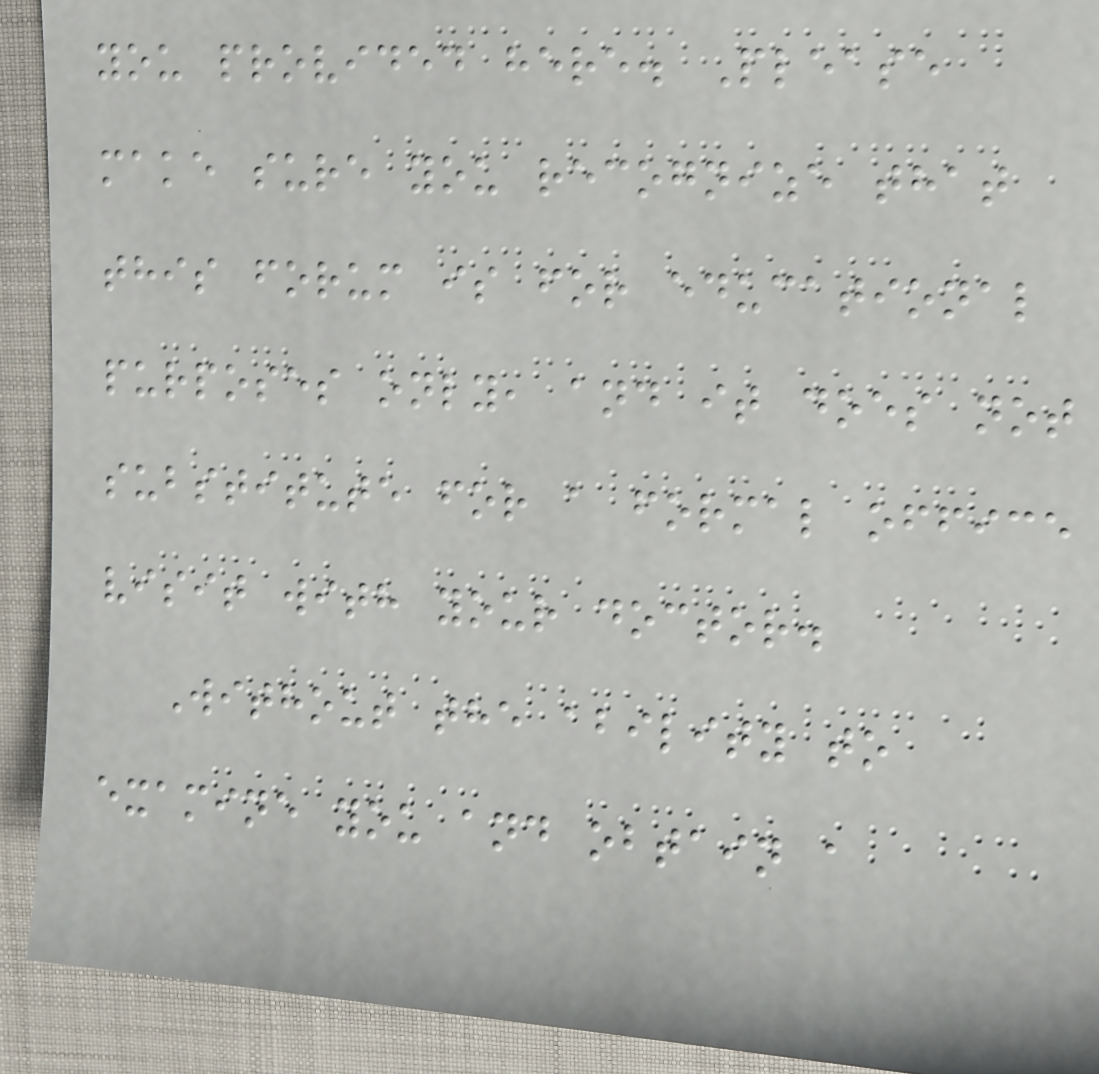you provided here. Please
make sure you recognize that
this forum is for educational
purposes only, and it does not
substitute for a formal office
visit with your doctor.
Without the ability to
examine you and obtain a
